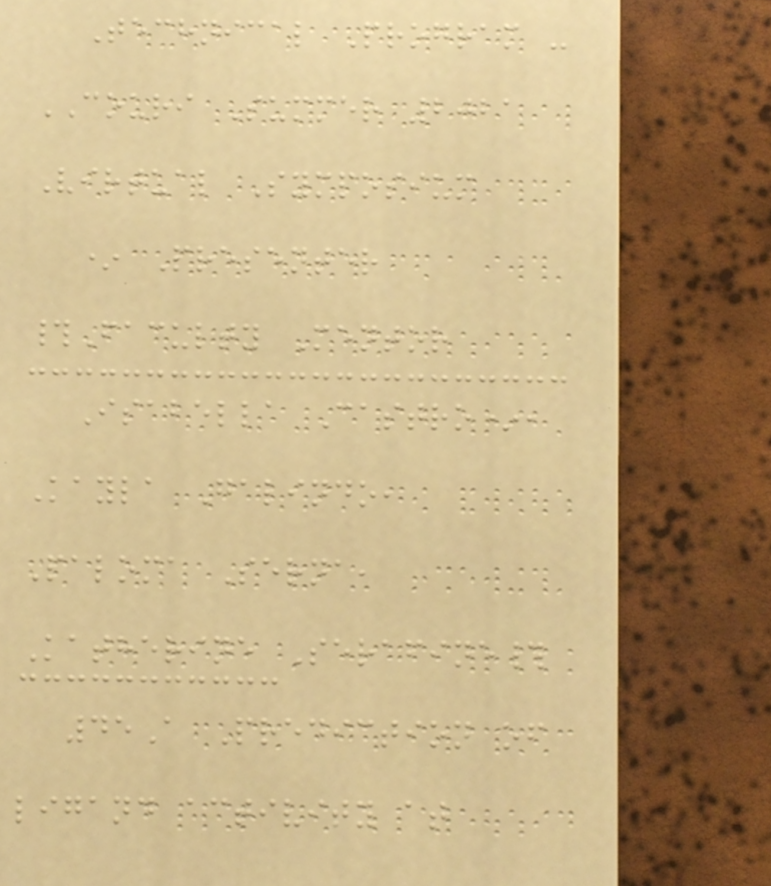Technical Program -
COURI Summer 2021
Virtual Symposium
* Presenter
#Faculty Mentor
Isabella Castro*,
Kayla Galindo,
Paloma Serna,
Katherine Serafine#
45A Prediction of
ligand activity at
